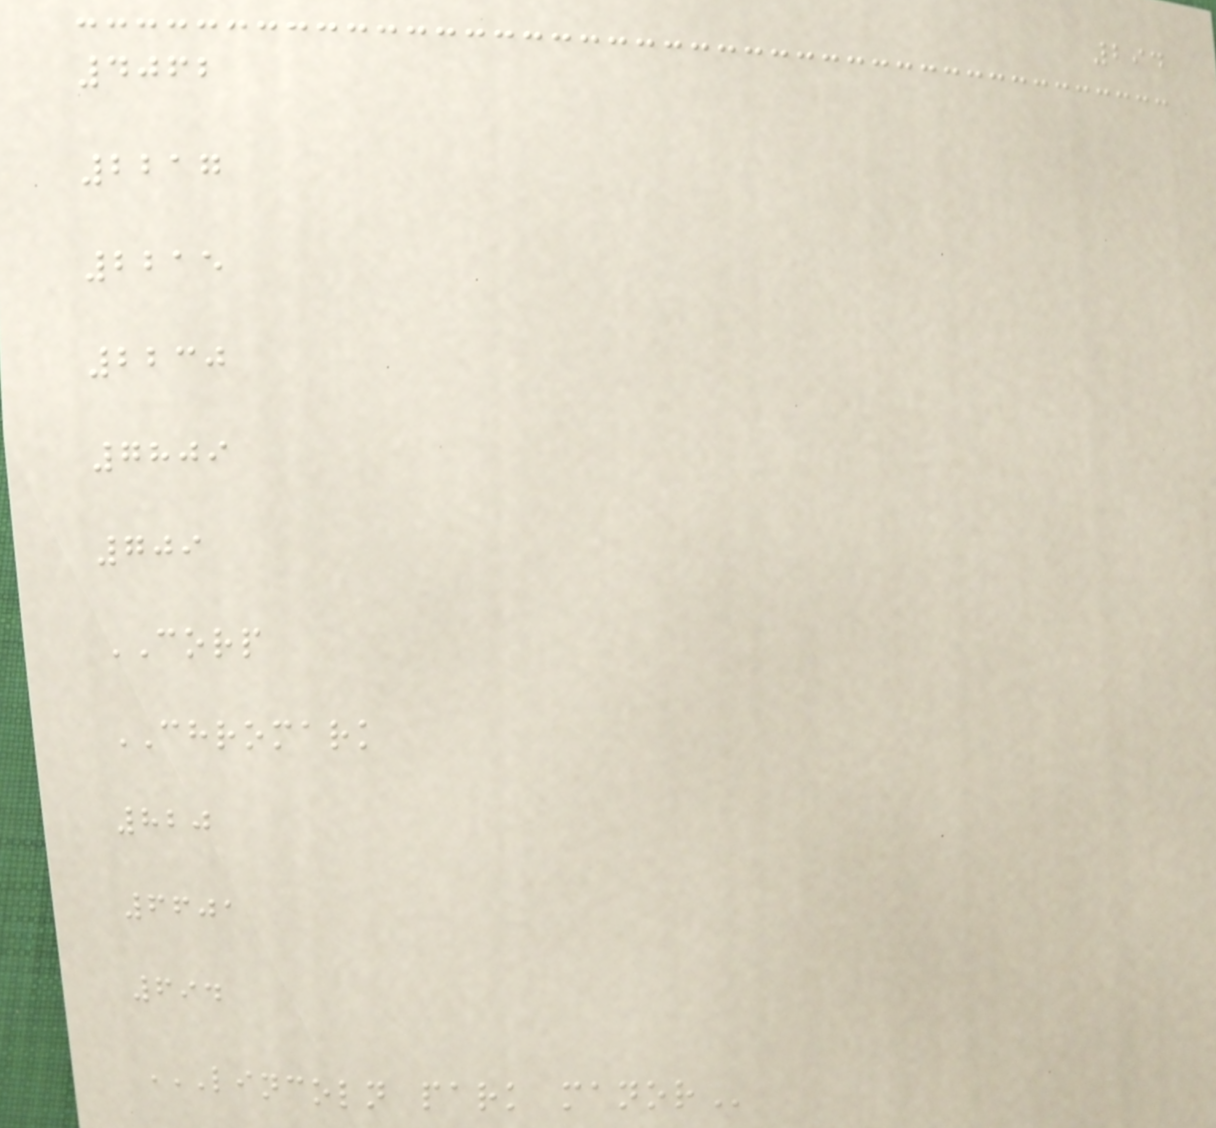294
4062
2217
2215
2230
7809
709
CORP
CHROMARK
820
6601
694
LINCOLN PARK MANOR
